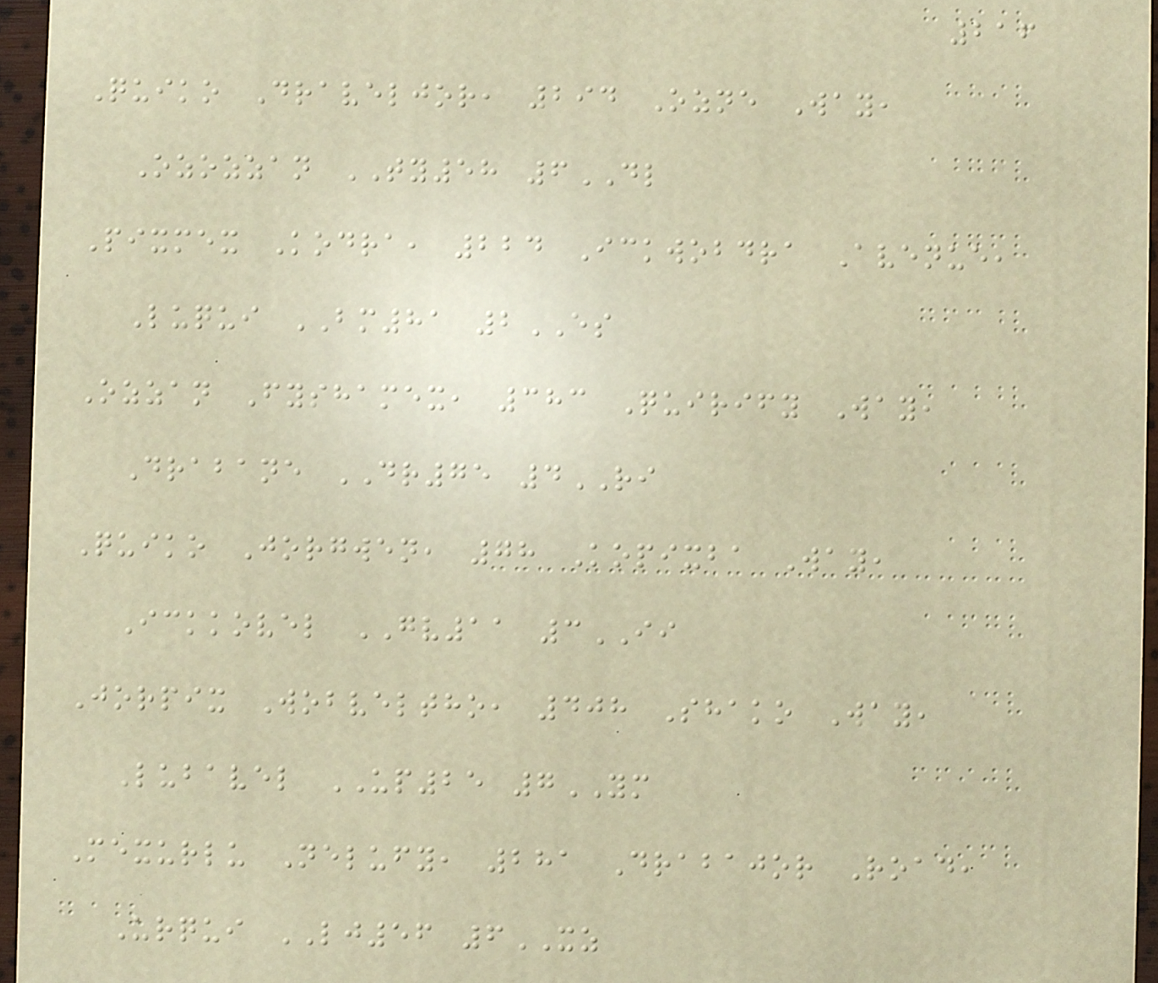216
Quiko Draveljor, 294 Ozne Way,
Ozozzan TY58 6DL
Pixmex Kodra, 224 Ickwobdra Avenue,
Luqui BM81 2ES
Ozzan Fyshamex, 383 Quirify Way,
Drabane DR75 4RI
Quiko Jorgwen, 78 Kopixba Way,
Ickkovel GV11 3II
Jorpix Wobveltho, 408 Shako Way,
Lubavel UP25 7YM
Mexurlu Nelufy, 281 Drabajor Road,
Urqui LJ56 6XZ
